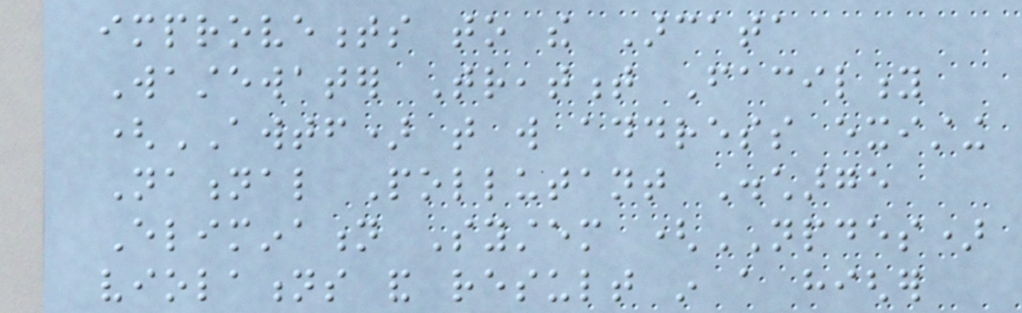improvements to the Arcata
Wastewater Treatment Facility
(AWTF) that will address existing
National Pollutant Discharge
Elimination System (NPDES)
violations and result in a higher
